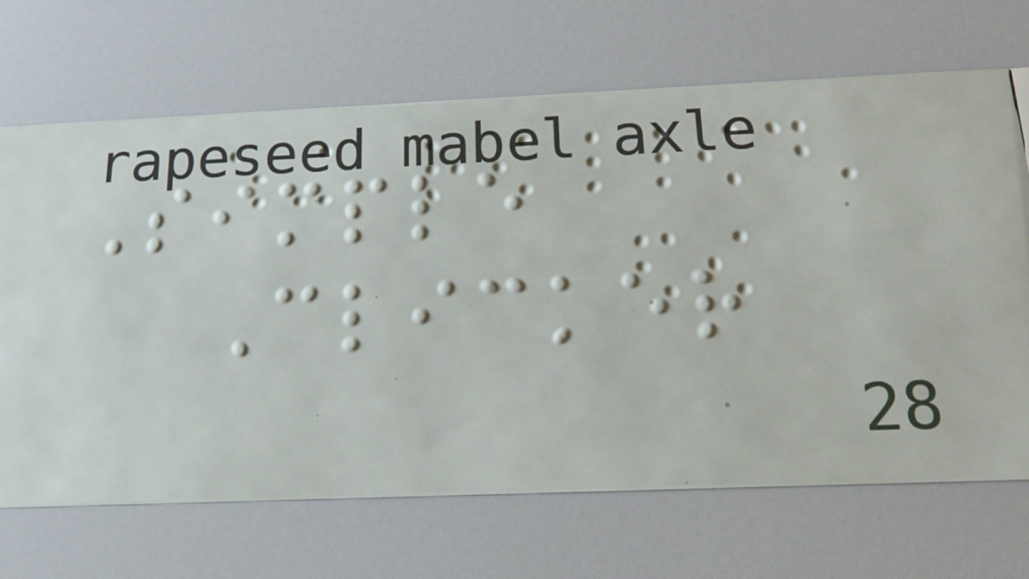Simple
Clicker
